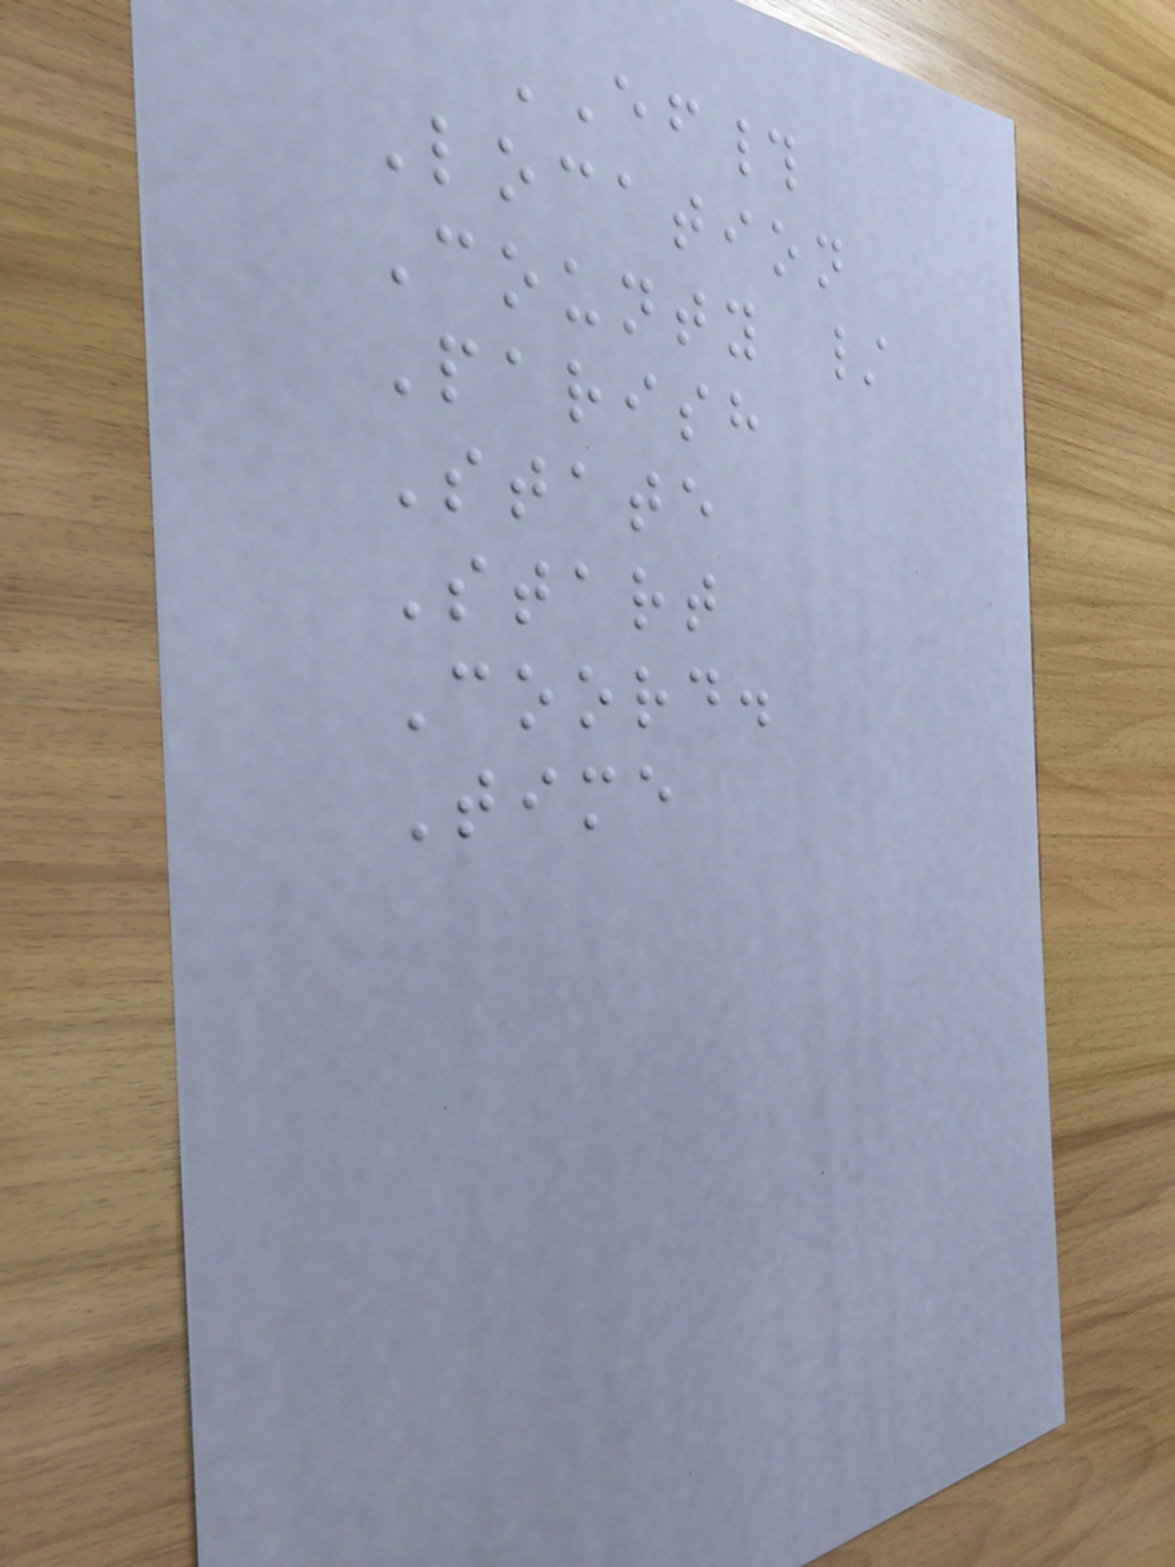EF#
Location
County /
Parish
State
Start
Coord.
Time
